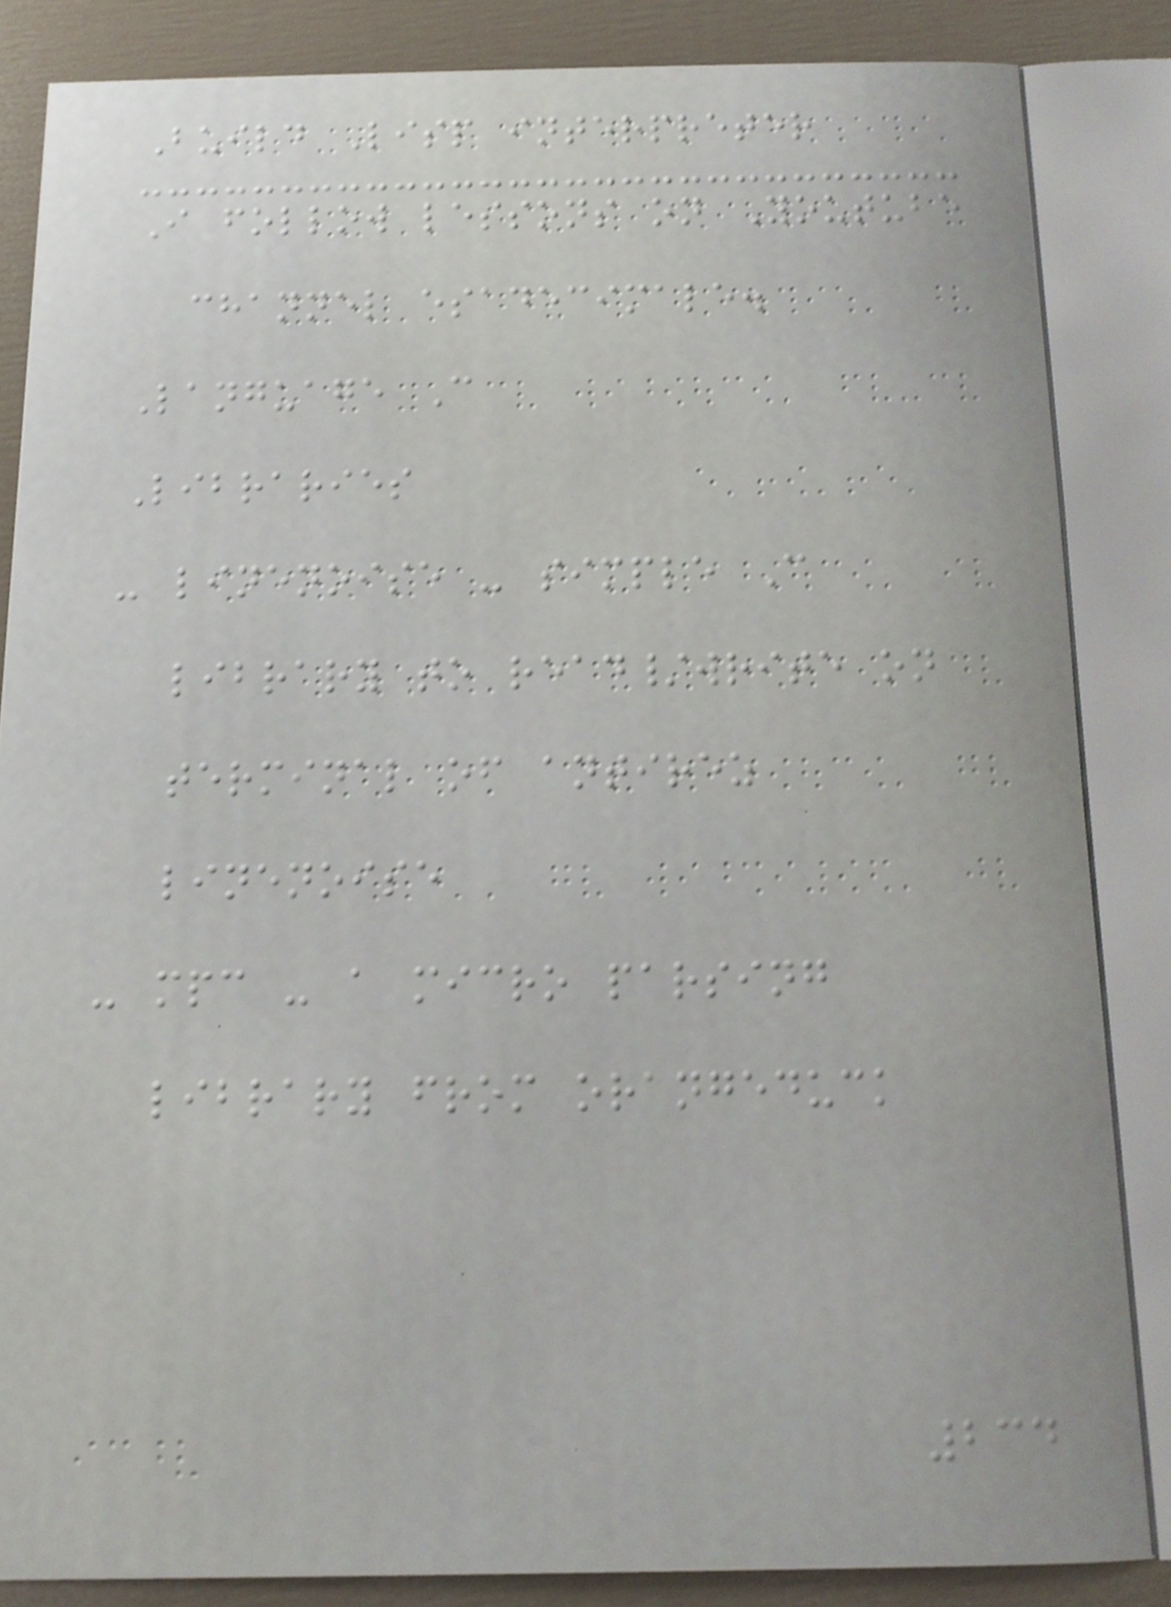Build Lisp interpreter
I follow lessons on Youtube
channel esadecimale.
Language C
Libraries
- linenoise - simple C
library to read/write on
terminal of antirez
linenoise
- mpc - a micro parsing
library from orangeduck
234
